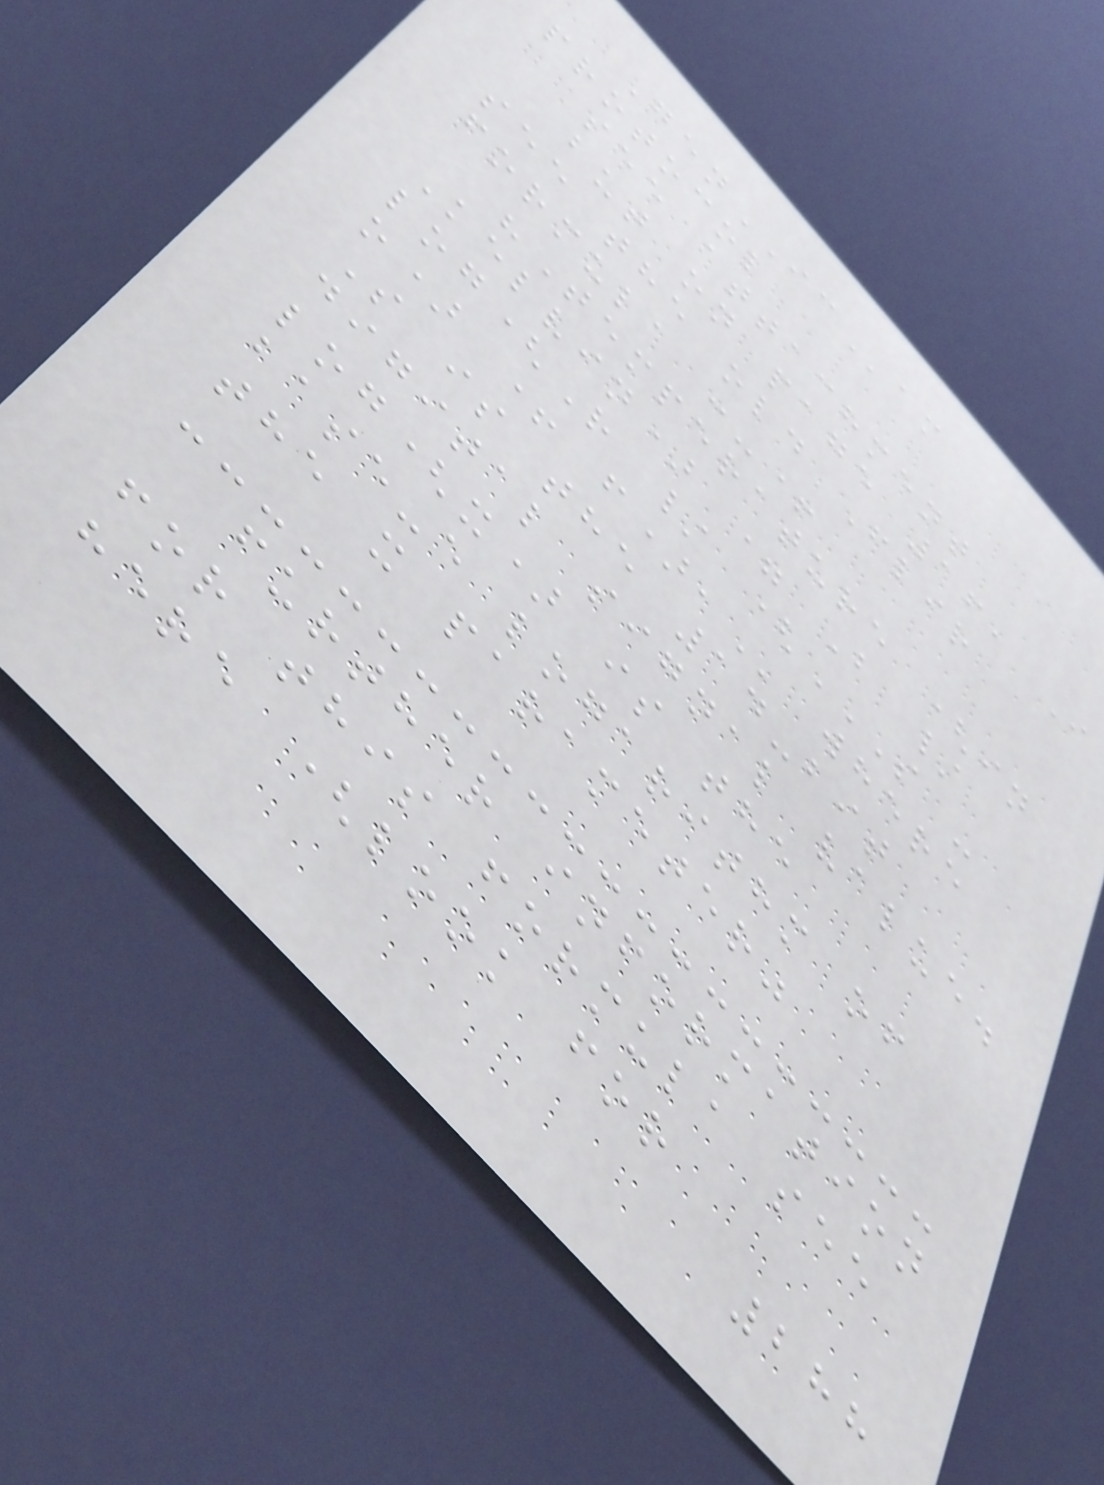GenICam
protocol
see attachment
but on page 16, I
see the old Flir
formula :-+
"Temperature (in
Kelvin) = B /
log(R / (S -
O) + F), where
S is the 14-bit
digital signal value.
log(x) is the
base-e logarithm of
the x parameter"
further information
for this formula see
here (look for
288
